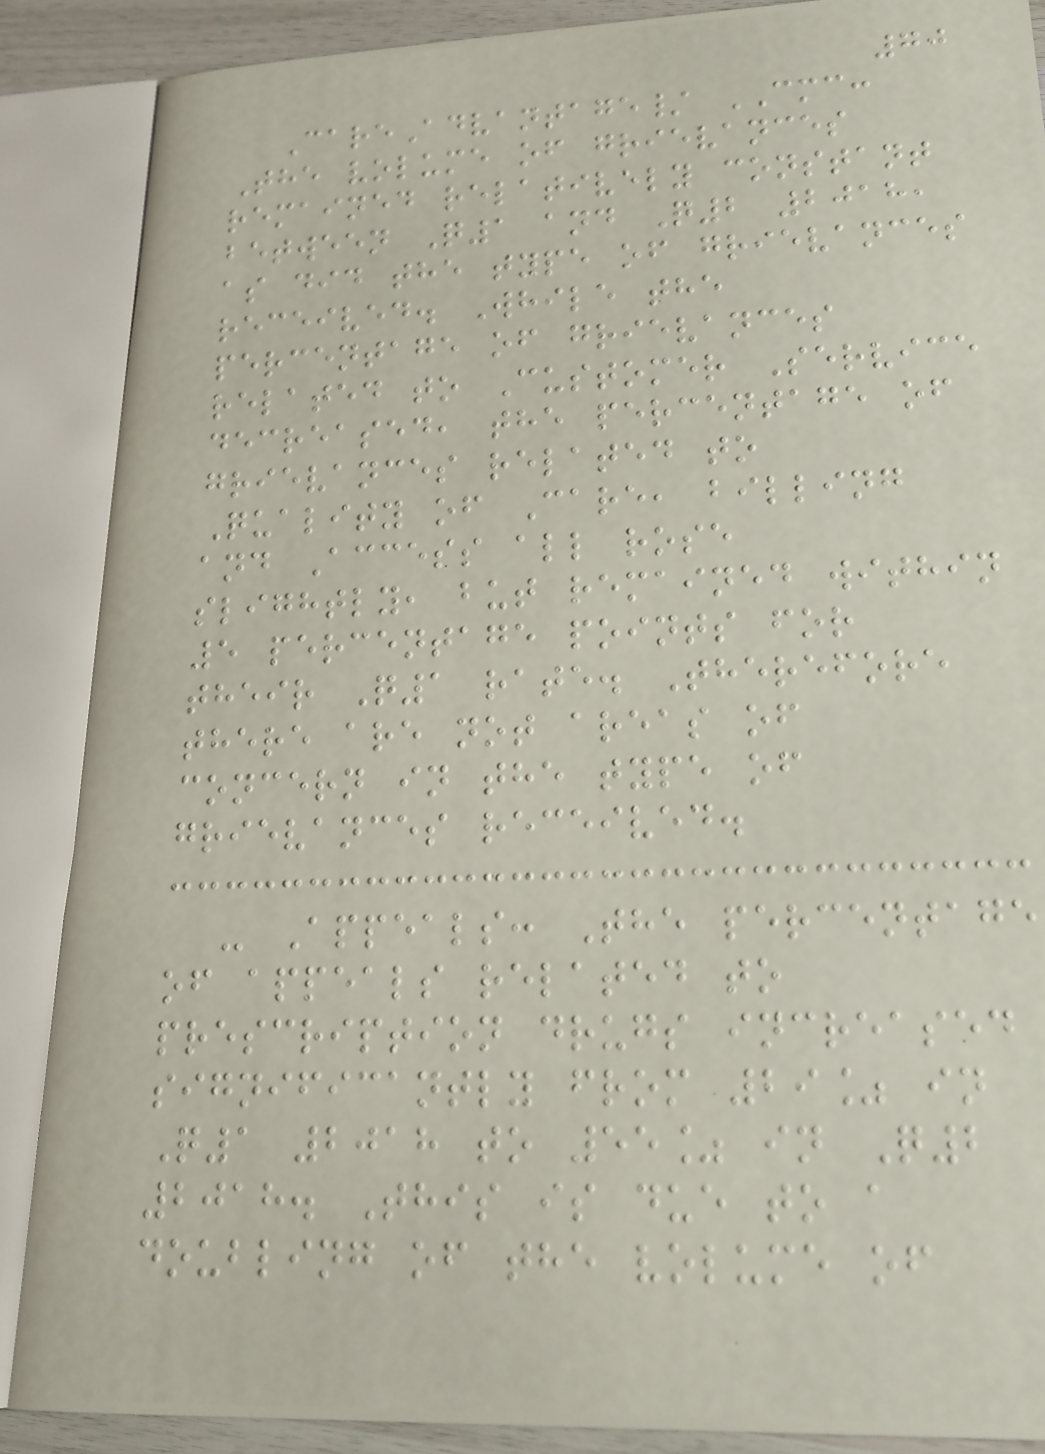70
CareAdvantage/ CMC:
The volume of grievances
remained relatively constant
between Q1 and Q2 2018,
as did the type of grievances
received. While the
percentage of grievances
related to Customer Service
decreased, the percentage of
grievances related to
Quality of Care, billing
and Access all rose
slightly, but remained within
5 percentage points for
their Q1 rate. Therefore
there are not areas of
concern in the type of
grievances received.
- Appeals: The percentage
of appeals related to
prescription drugs increased
significantly from 29% in
Q1 2018 to 55% in Q2
2018. This is due to a
doubling of the volume of
